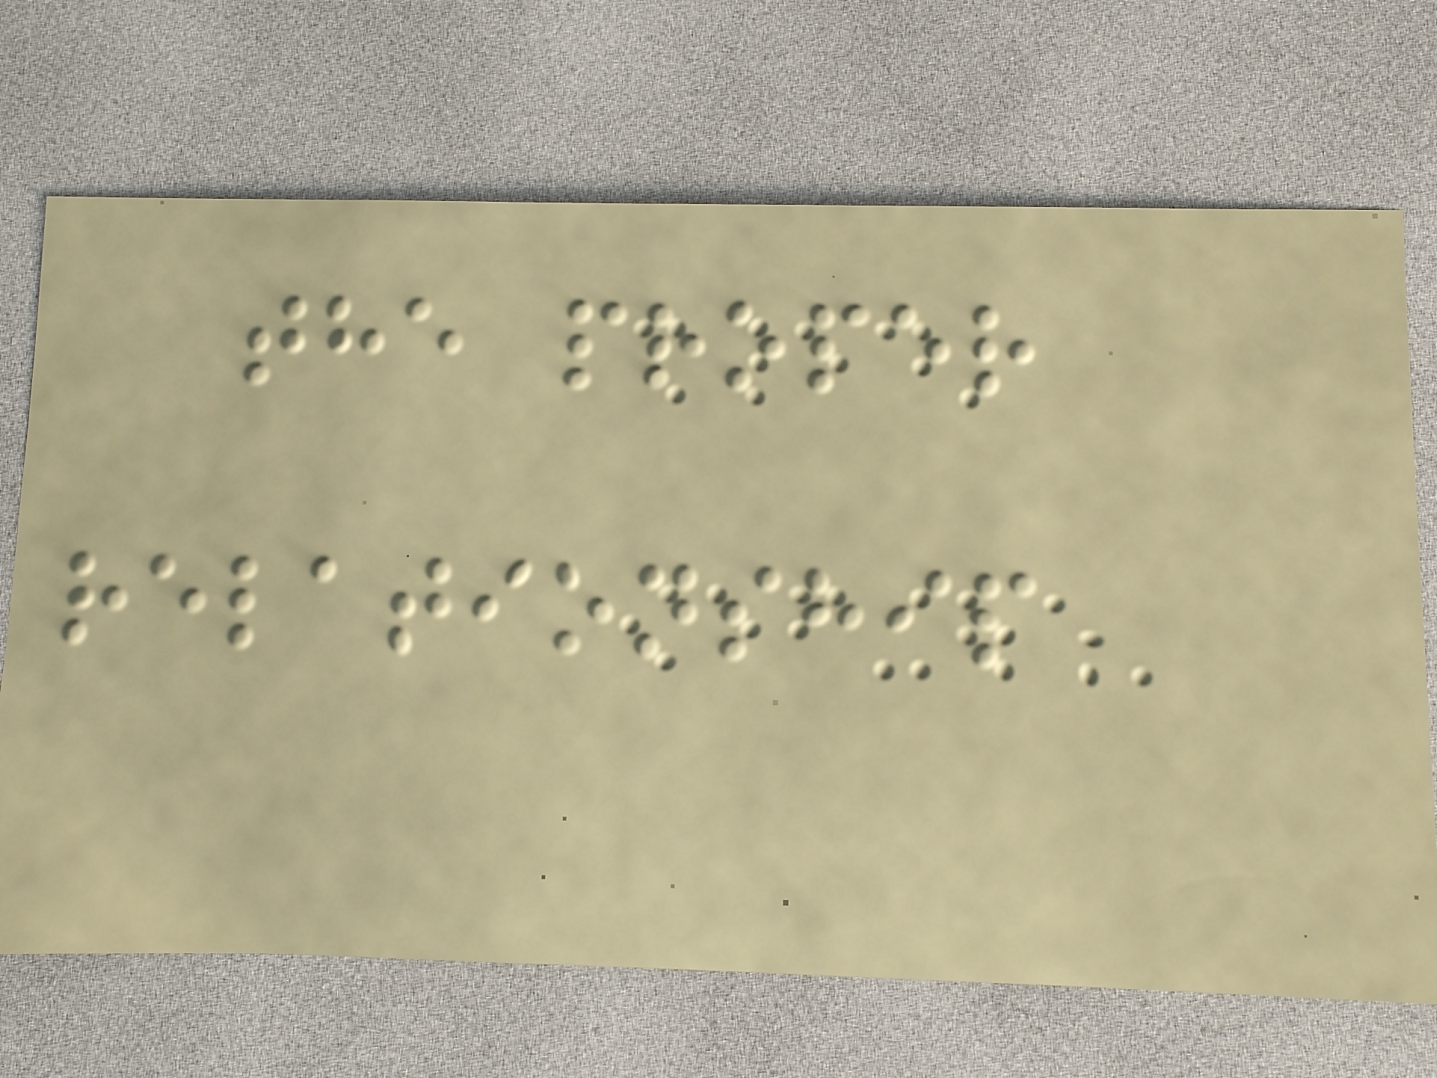the proper
relationship
